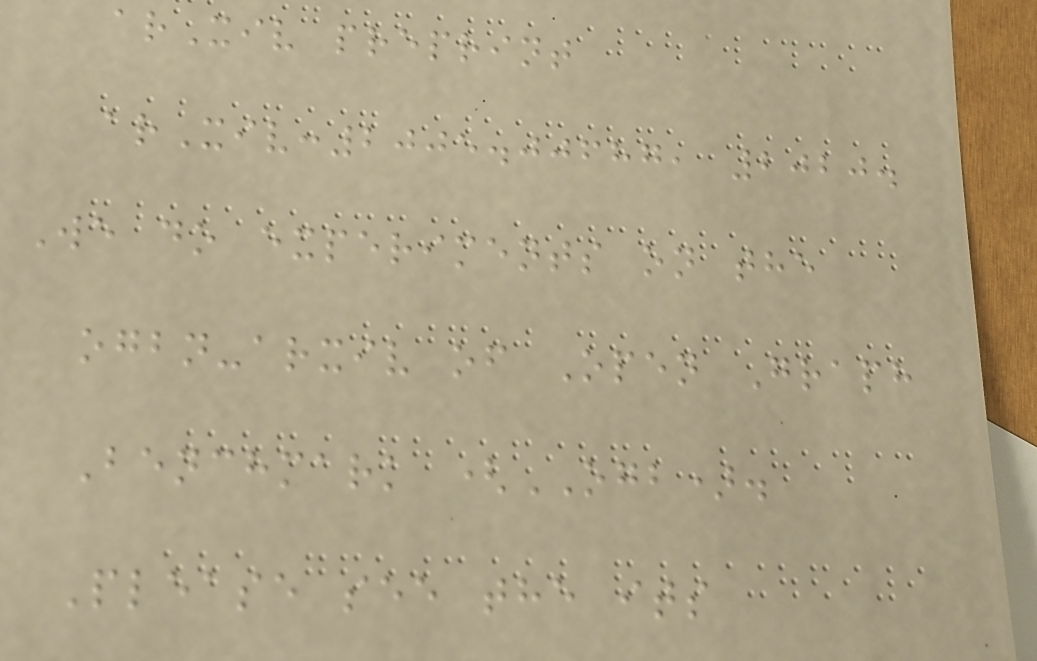arXiv preprint
arXiv:2005.00687, 2020.
We do experiments on the
ogbn-arxiv of Open Graph
Benchmark (OGB).
Please see the its
